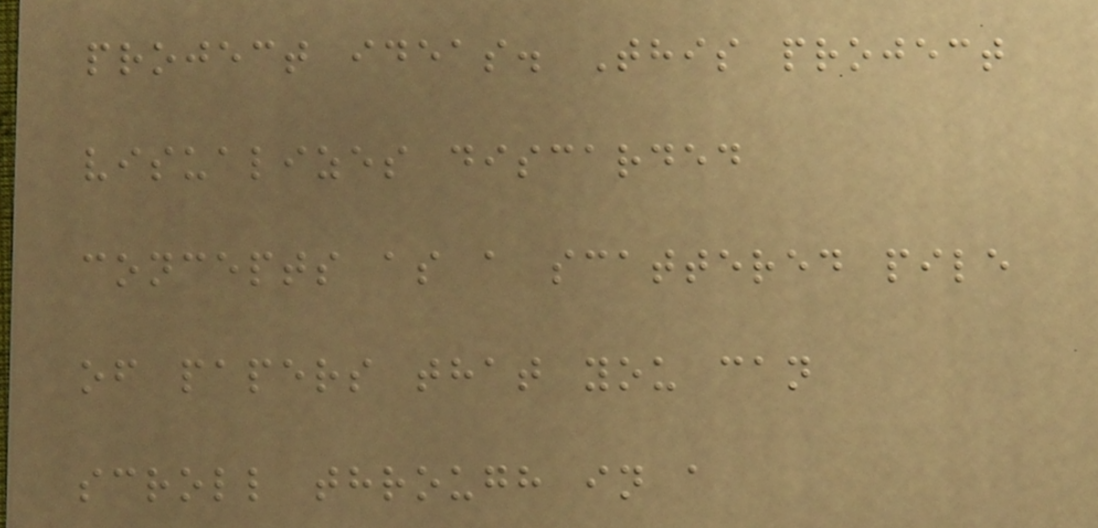project ideas. This project
visualizes discarded
concepts as a scattered pile
of papers that you can
scroll through in a
